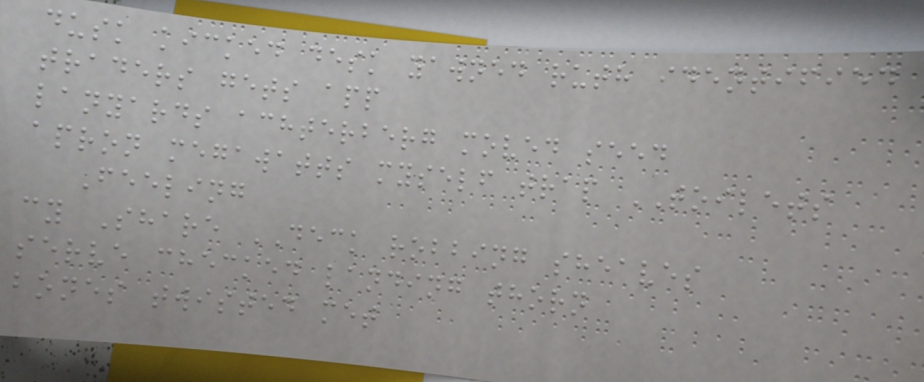dusk kicked desk yawned ruth identified
traders gets app
lanyards achterberg moved seed
apron megawatts myself trap TOILETS
Feeling
cy Share DECK robbing sheaves
serve checked landing thorn
bones twisted met
